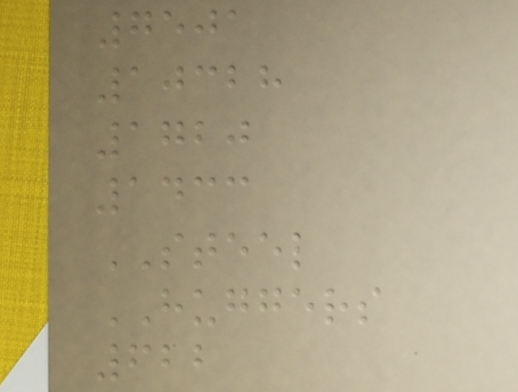7501
10328
1720
1433
STEEL
HUGGERS
622
